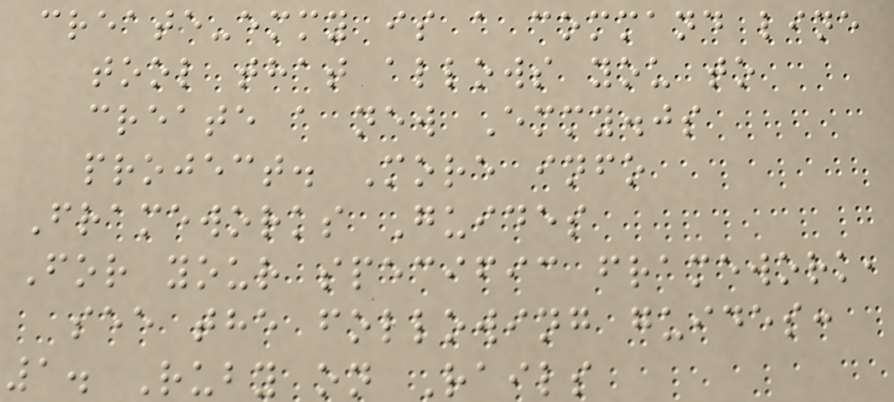create-emmy is a command line
tool that allows you to
create a new Emmy.js
project. More info
Frameworks Guides
For your specific framework,
see the following guides:
1. Ruby on Rails
